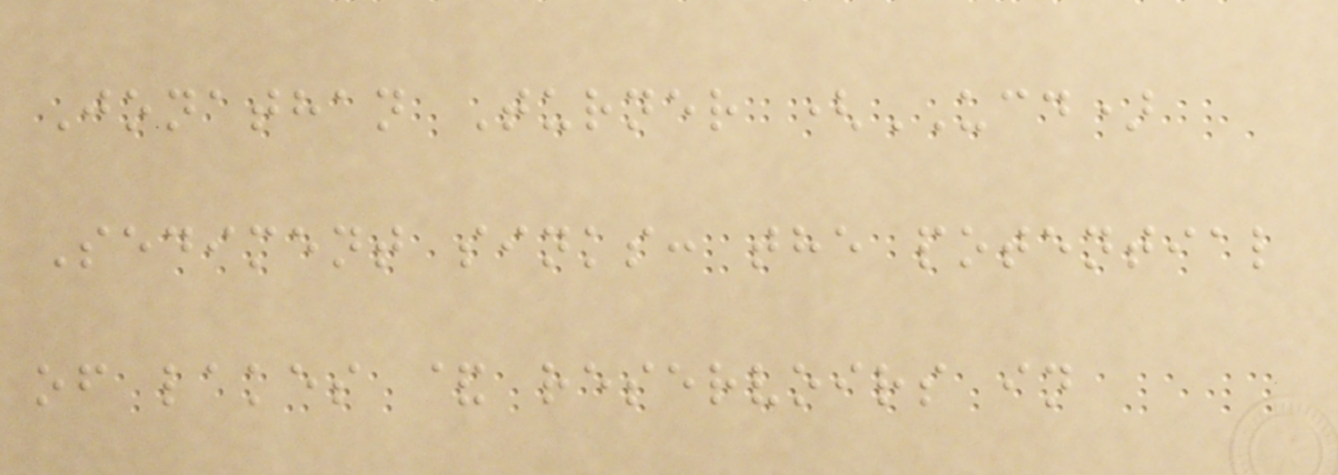Jonathan Turner (UCD)
Sediment sinks: the potential
of lakes & reservoirs in
